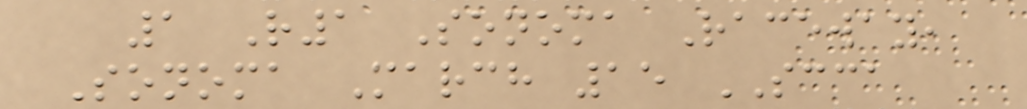1 R1 Sonoma Raceway,
Sonoma March 15 SCCA
